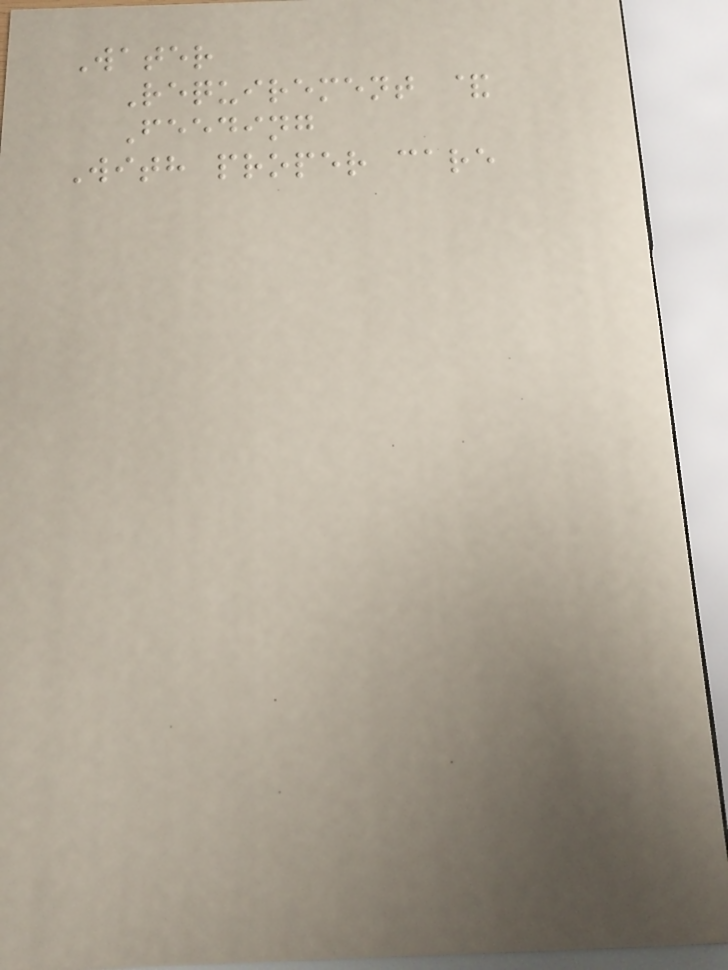Water
Requirement &
Feeding
With proper care
